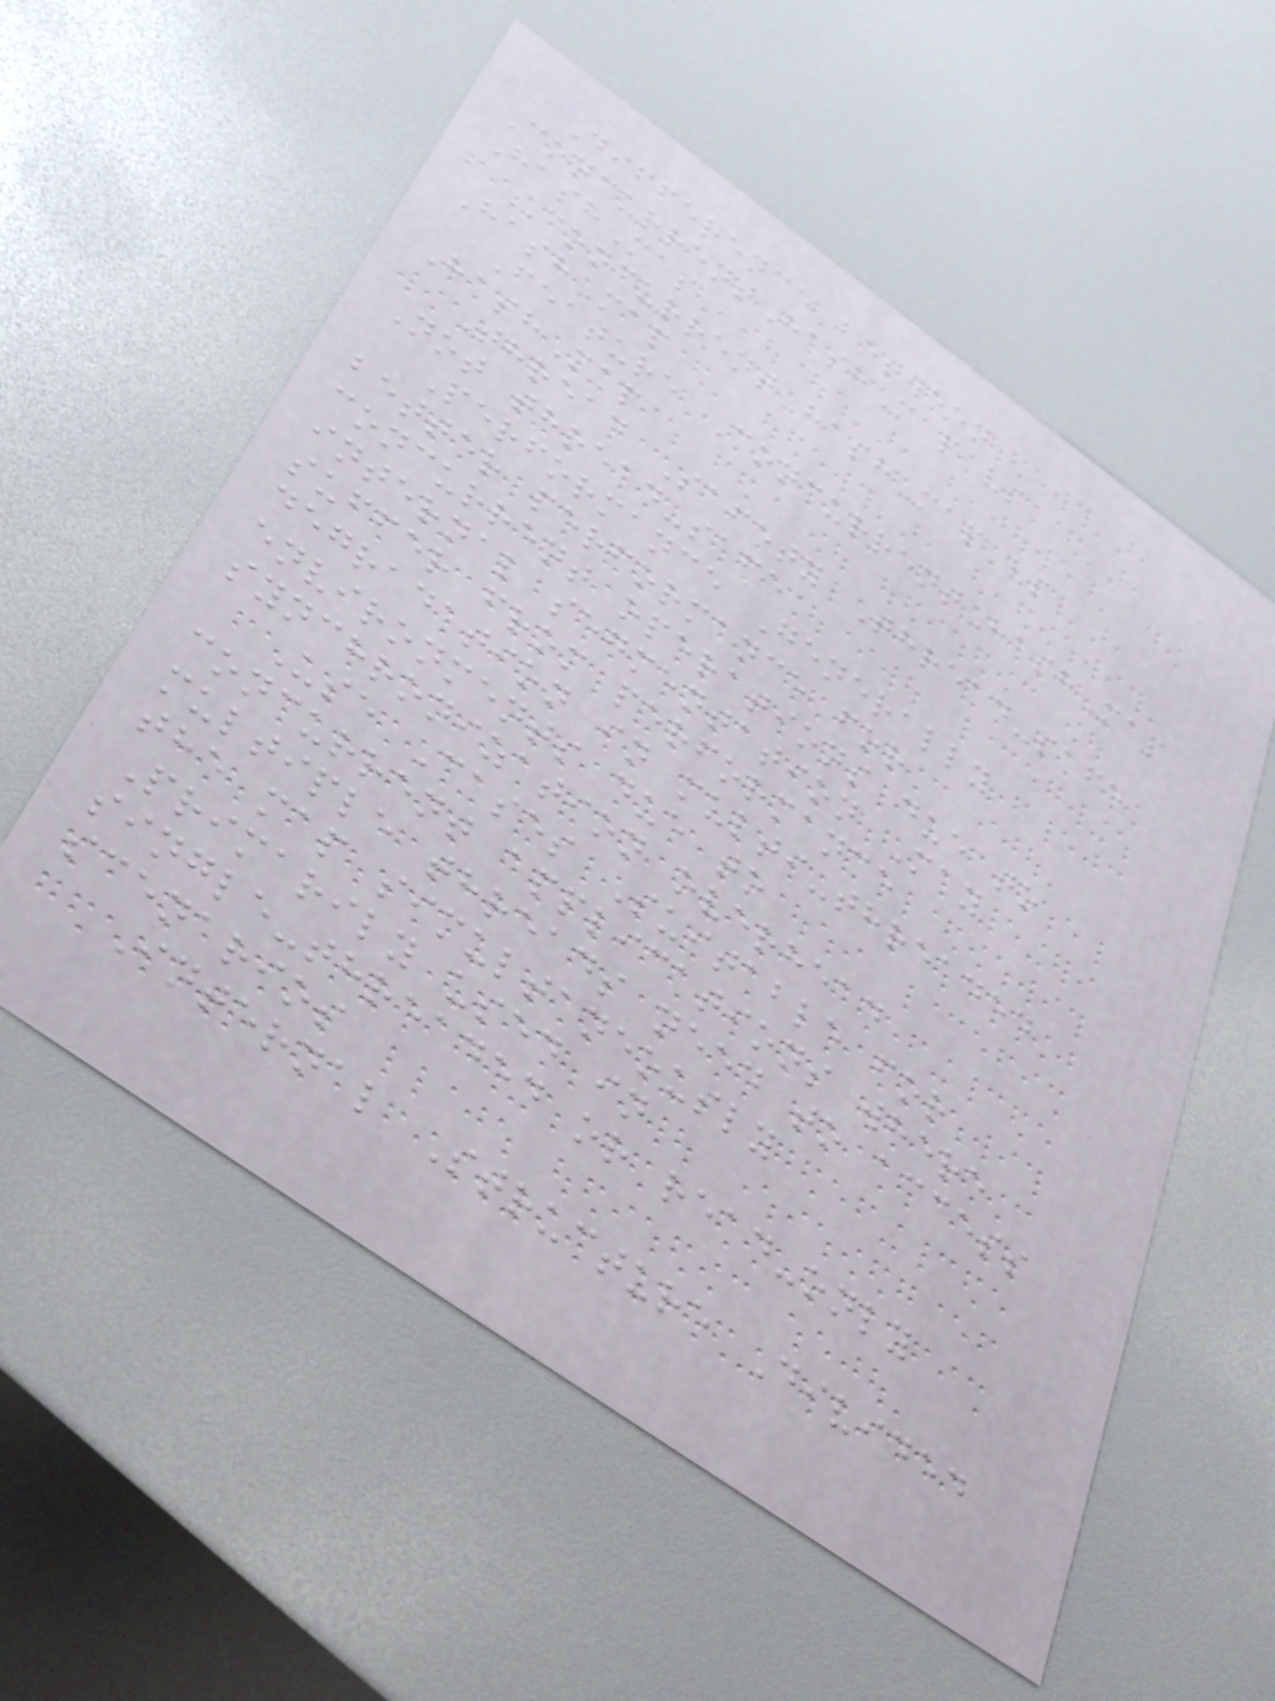Difference between
ConcurrentHashMap vs
HashMap
ConcurrentHashMap vs
HashMap
Feature ConcurrentHashMap
HashMap
Thread Safety Thread-safe
Not thread-safe
Performance Generally
better performance for
concurrent operations due to
internal segmentation May
suffer from performance
degradation in multi-threaded
environments due to
synchronization overhead
Use Cases Suitable for
concurrent applications where
multiple threads need to access
the map simultaneously
Primarily used in
single-threaded or read-only
scenarios
Internal Structure Divided
